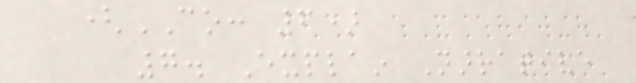(CO: 6)
7. Explain Narrative
